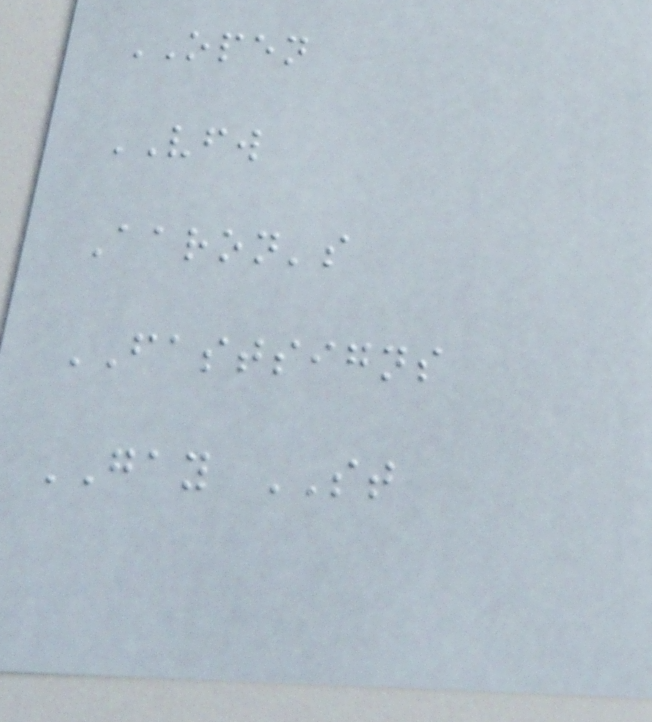OPEN
VFW
Aaron's
FASTSIGNS
GAY ST
